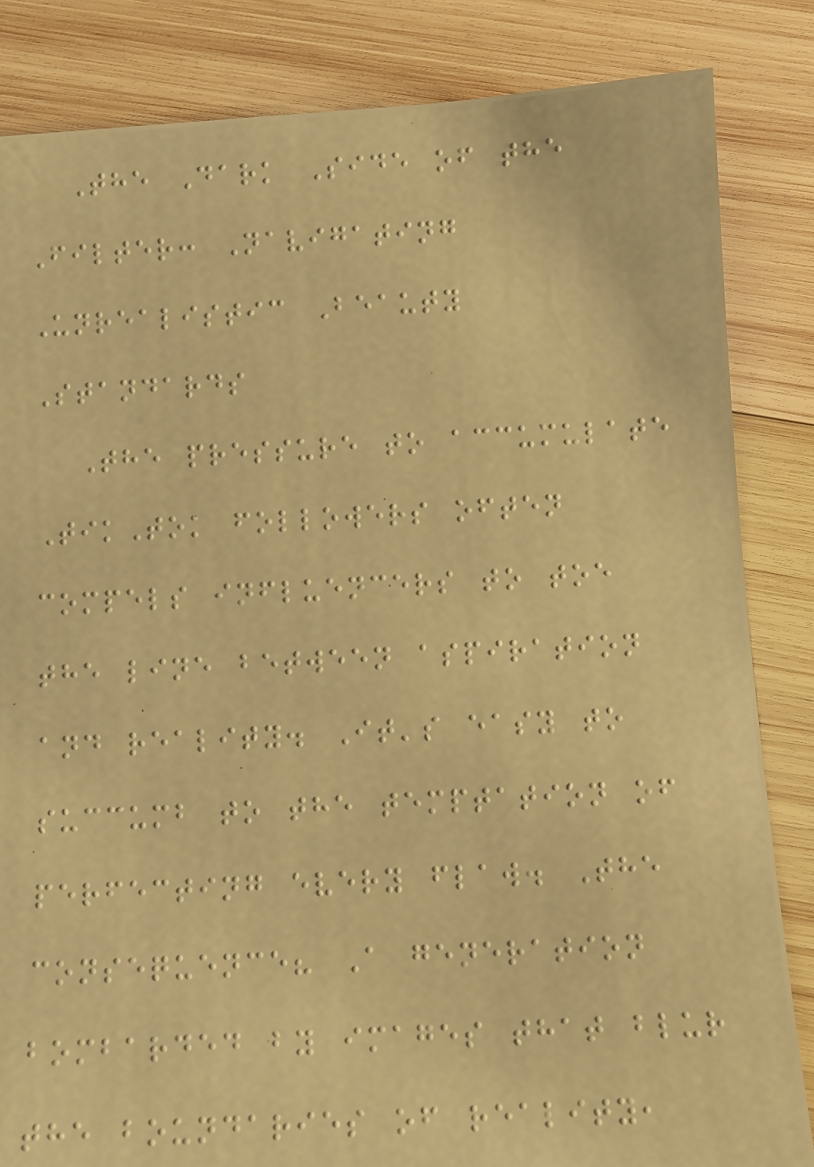The Dark Side of the
Filter: Navigating
Unrealistic Beauty
Standards
The pressure to accumulate
TikTok followers often
compels influencers to toe
the line between aspiration
and reality. It's easy to
succumb to the temptation of
perfecting every flaw. The
consequence? A generation
bombarded by images that blur
the boundaries of reality,
